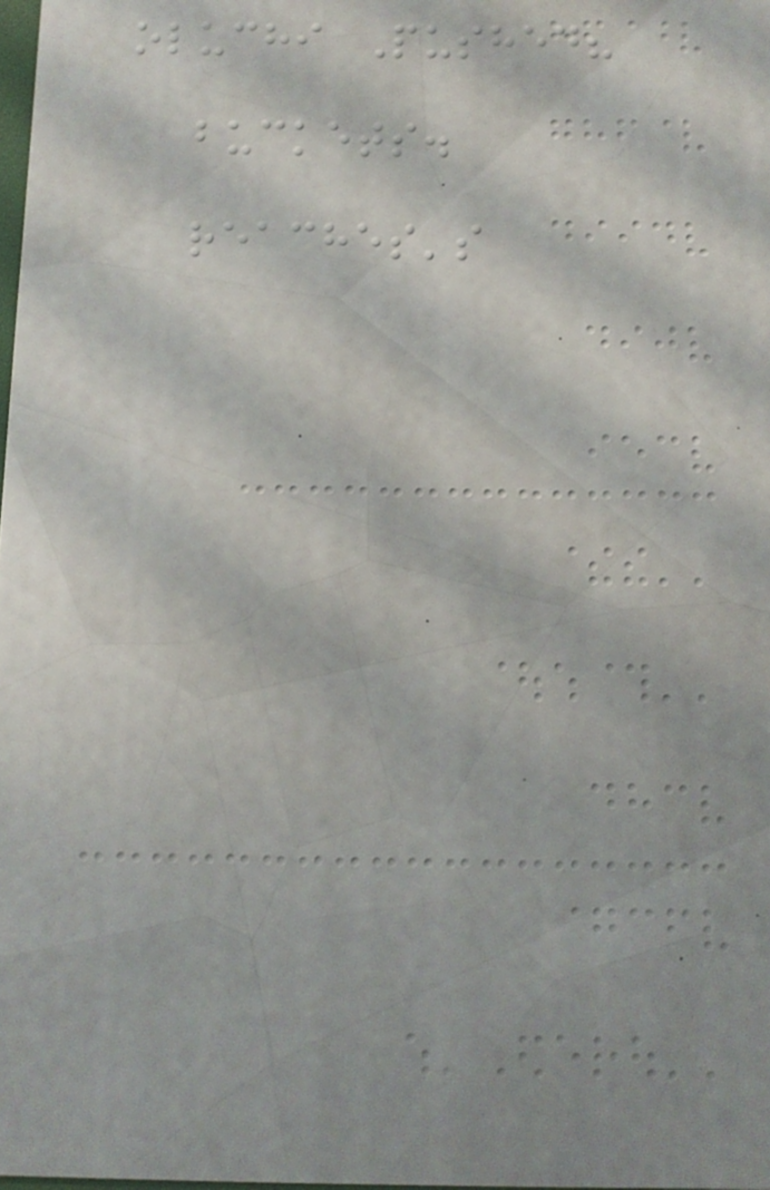oluchi Pushed?
buckets.
reaches's
